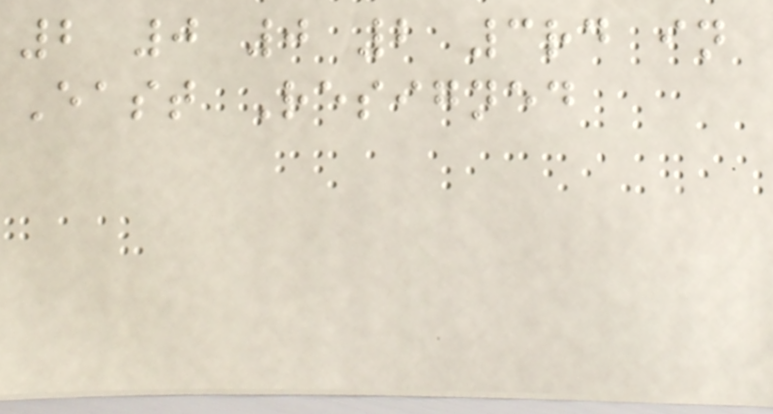2 0 0 2 3rd in
East Resigned
